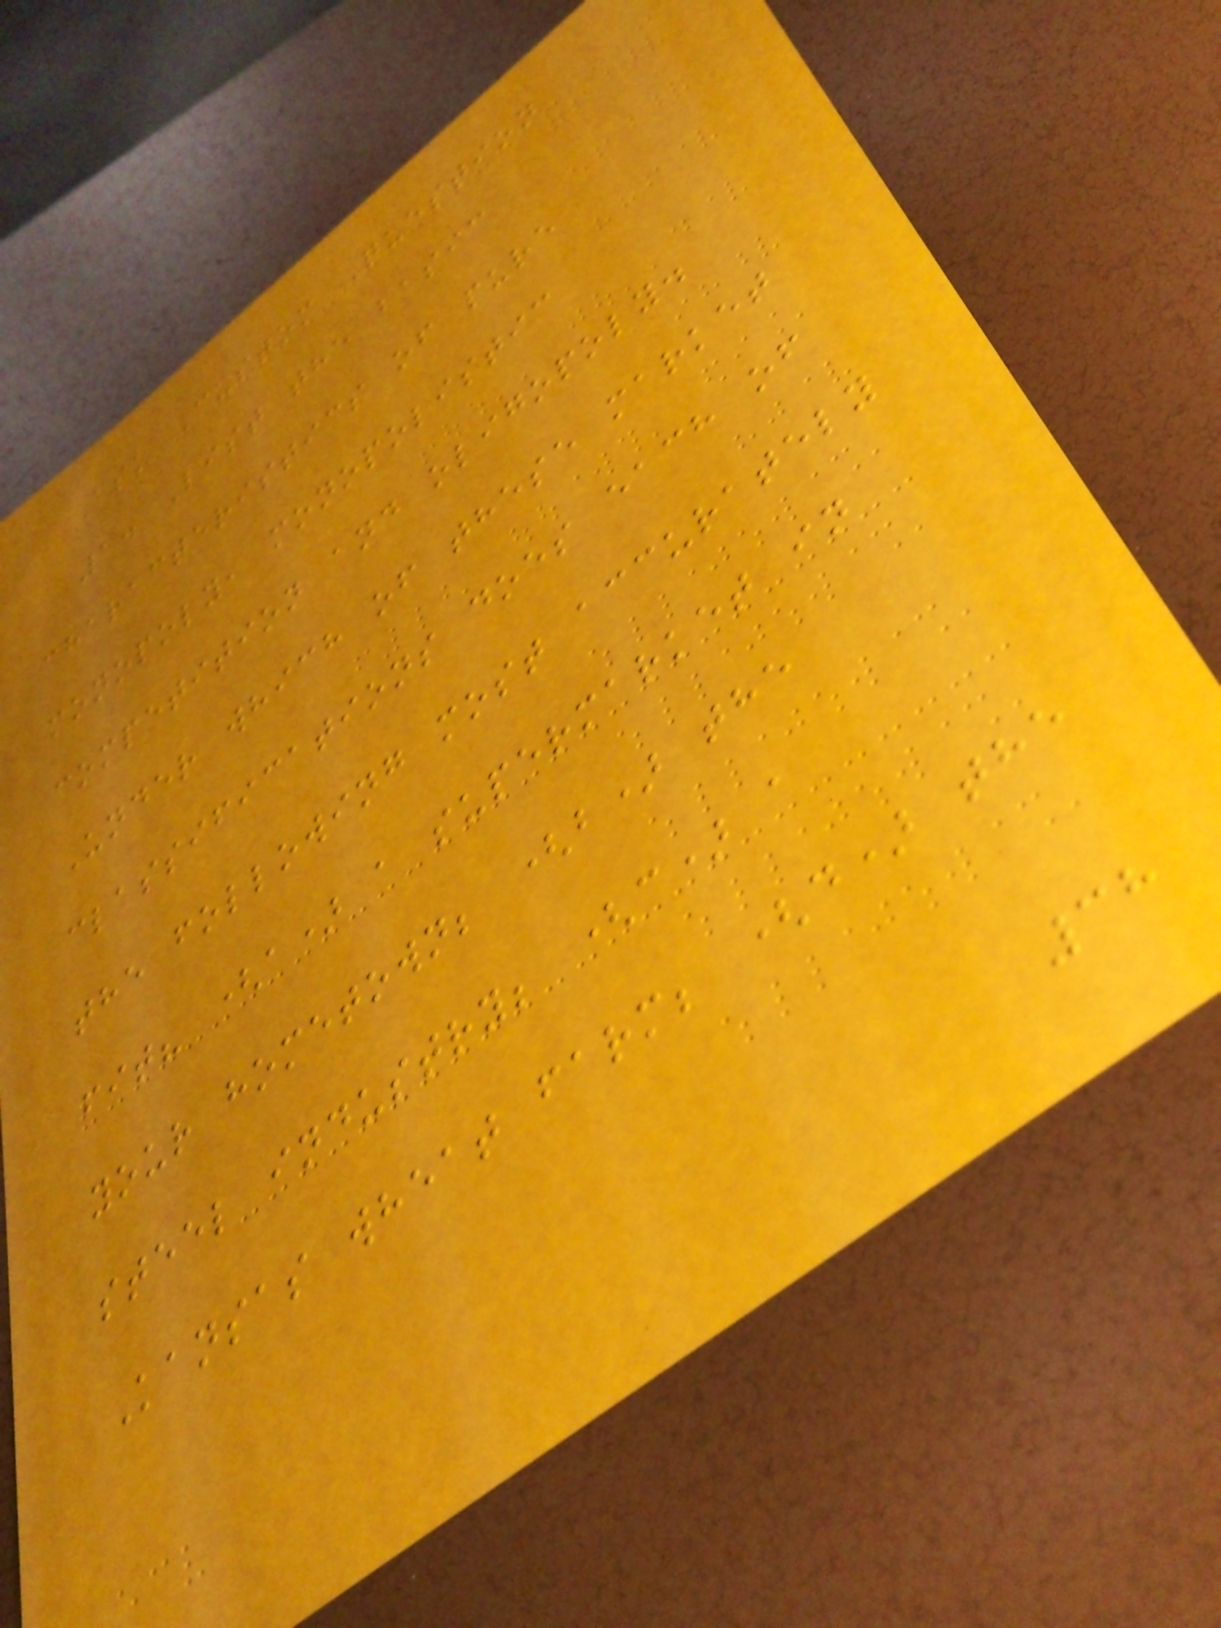Ask Custom Question
1. List the basic
characteristics of pure
monopoly, monopolistic
competition and oligopoly.
Under which of these market
classifications does each of
the following most accurately
fit? (a) a supermarket in
your hometown; (b) the
steel industry; (c) a
Kansas wheat farm; (d) the
38
